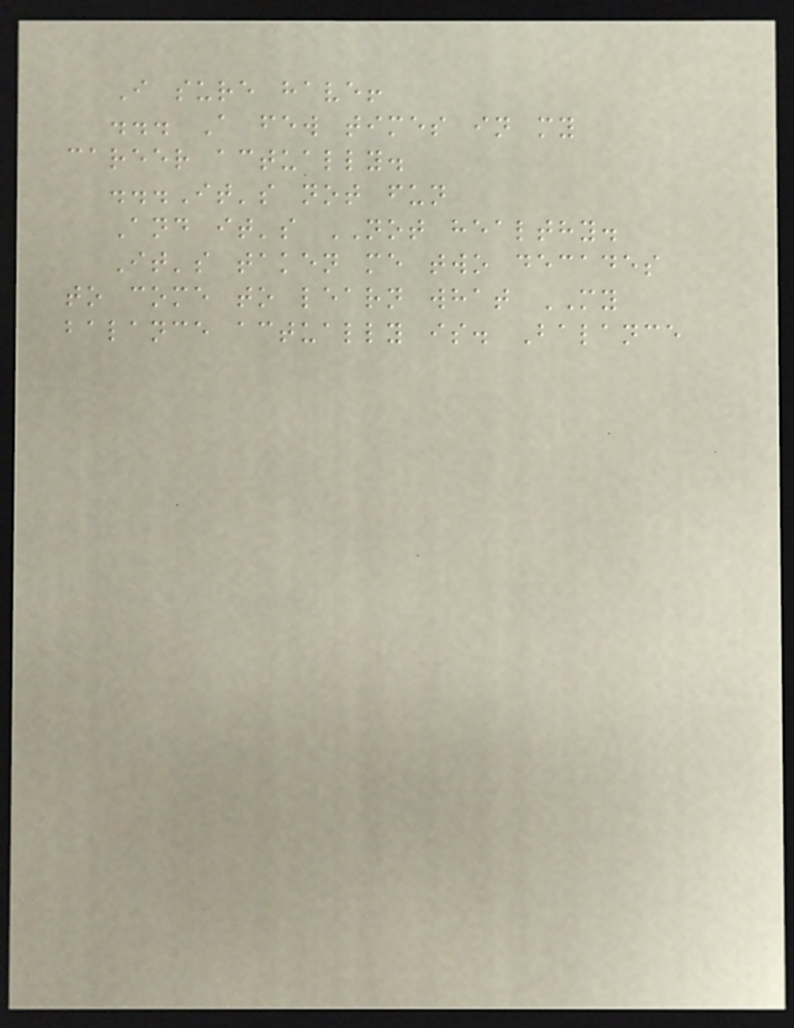I sure have!
... A few times in my
career actually.
...It's not fun
And it's NOT healthy.
It's taken me two decades
to come to learn what MY
balance actually is. Balance
